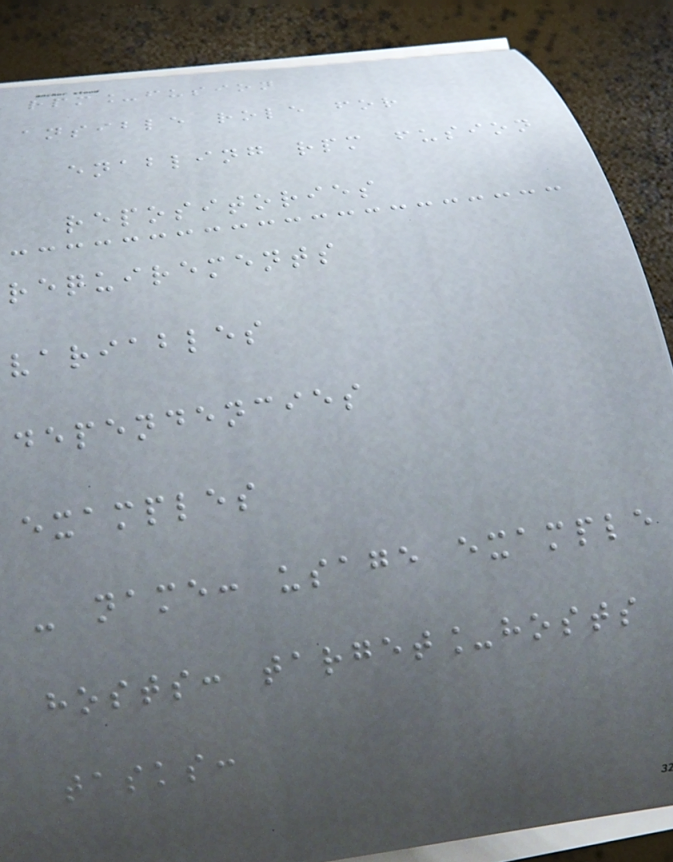rpm_fusion
ansible role for
enabling rpm fusion
repositories
requirements
variables
dependencies
examples
- name: usage example
hosts: target_hosts
tasks:
